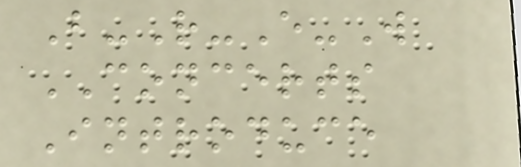B-R-E-W
CONCERTS
Introduce
